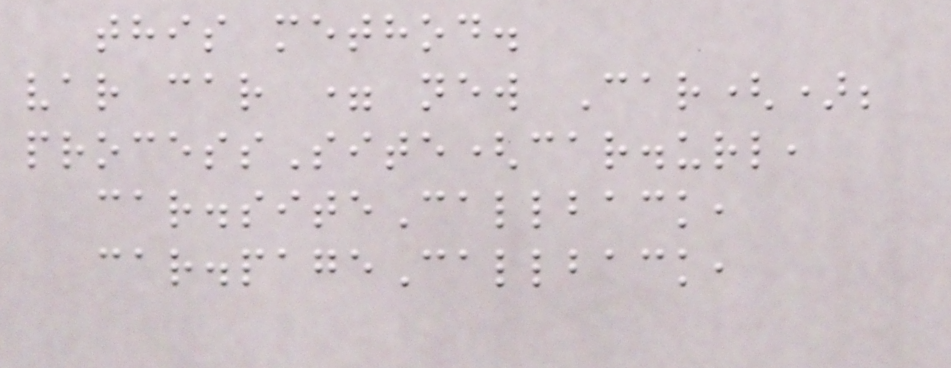this method.
var car = new Car();
processSite(car.url,
car.siteCallback,
car.pageCallback,
